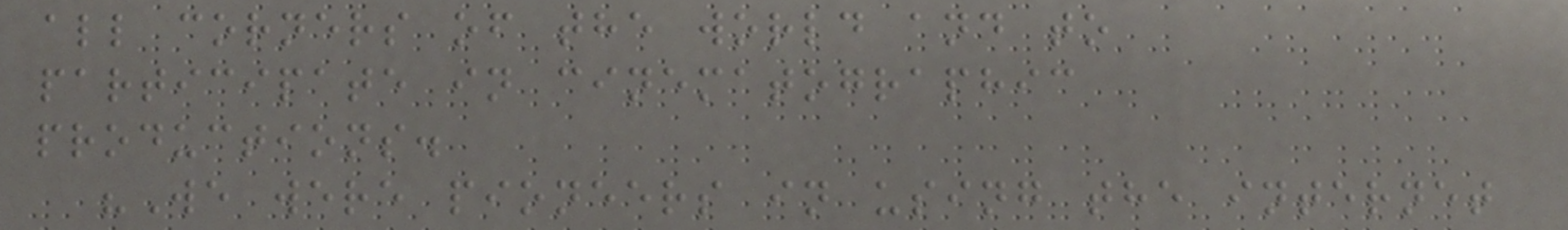all corners of the world and to
participate in cinematographic
productions.
"We were pioneers in using the internet
